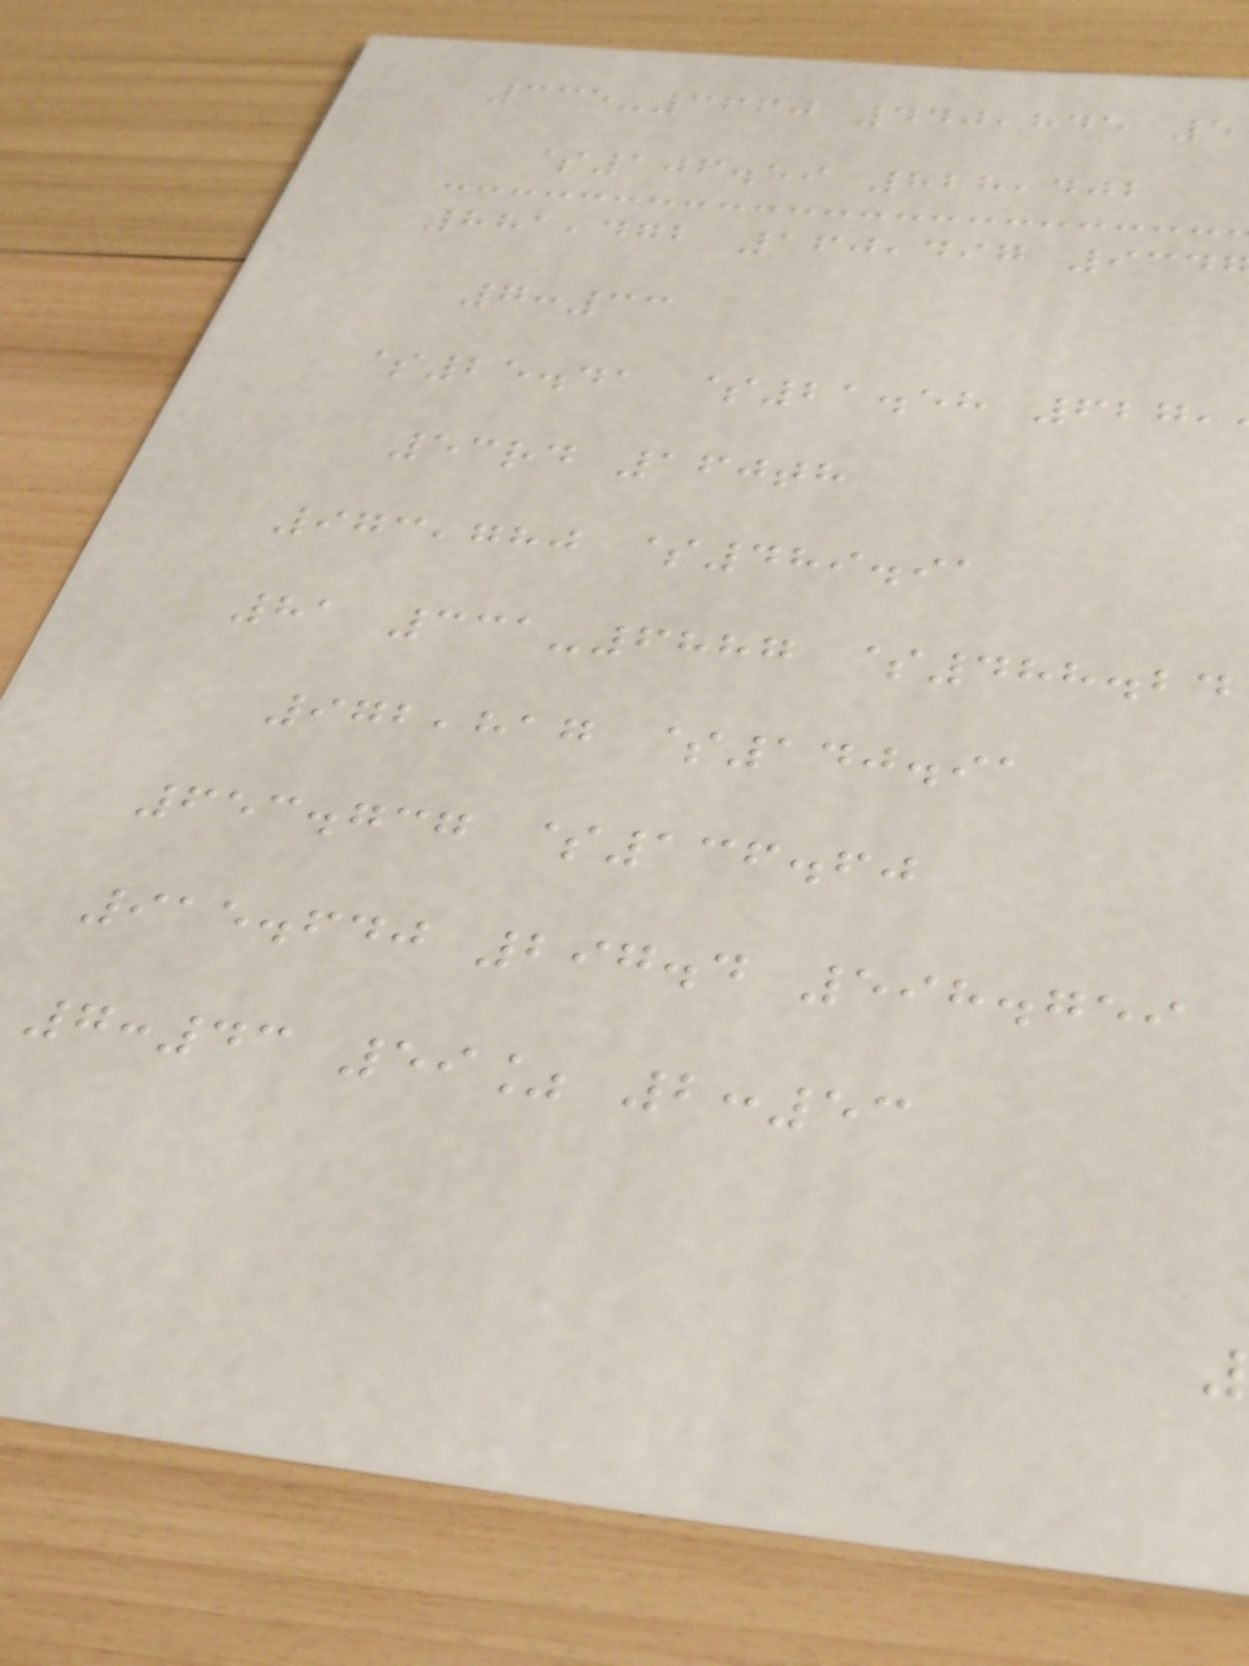335-3660 440,845 5
$106.59 828,402
881,472 160,497 934
7:33
$25.41 $21.58 627,
53rd 160th
973,780 $489.91
81 331-6887 $488.24
972,817 $140.91
653.737 $136.60
915.640 297.4 598.759
7:43 59% 2:53
